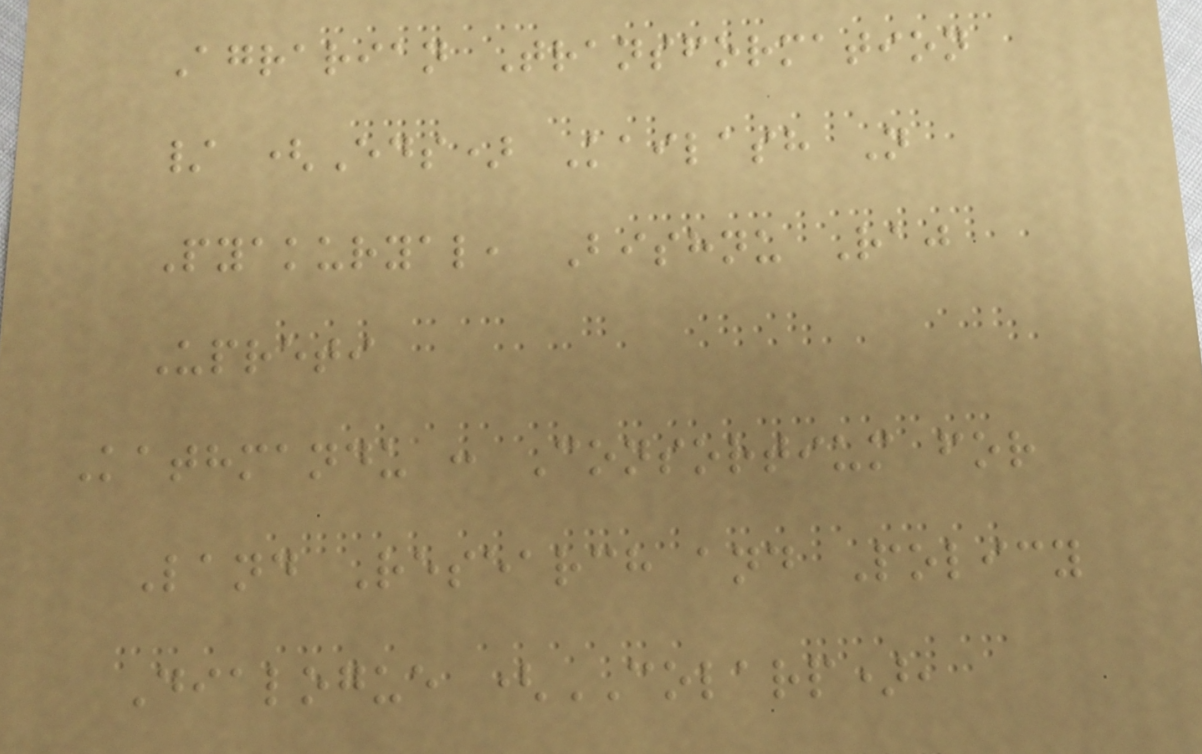Agrarian Transformation
/ (Eds) Kailash N
Pyakuryal, Bishnu Raj
Upreti
Kathmandu : Consortium for
Land Research and Policy
Dialogue (COLARP),
